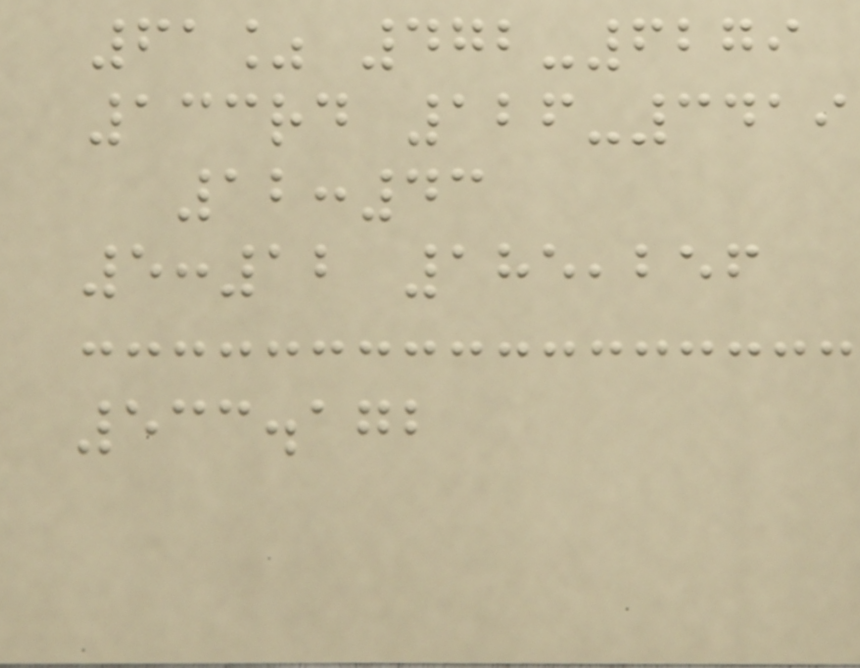61% 472-6279
133rd 126-3419
12:43
5:12 185,256
533.172
